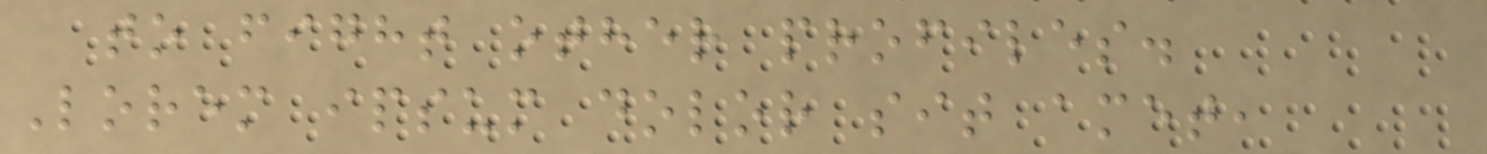to fight other profiles.
Lorem ipsum dolor sit amet,
